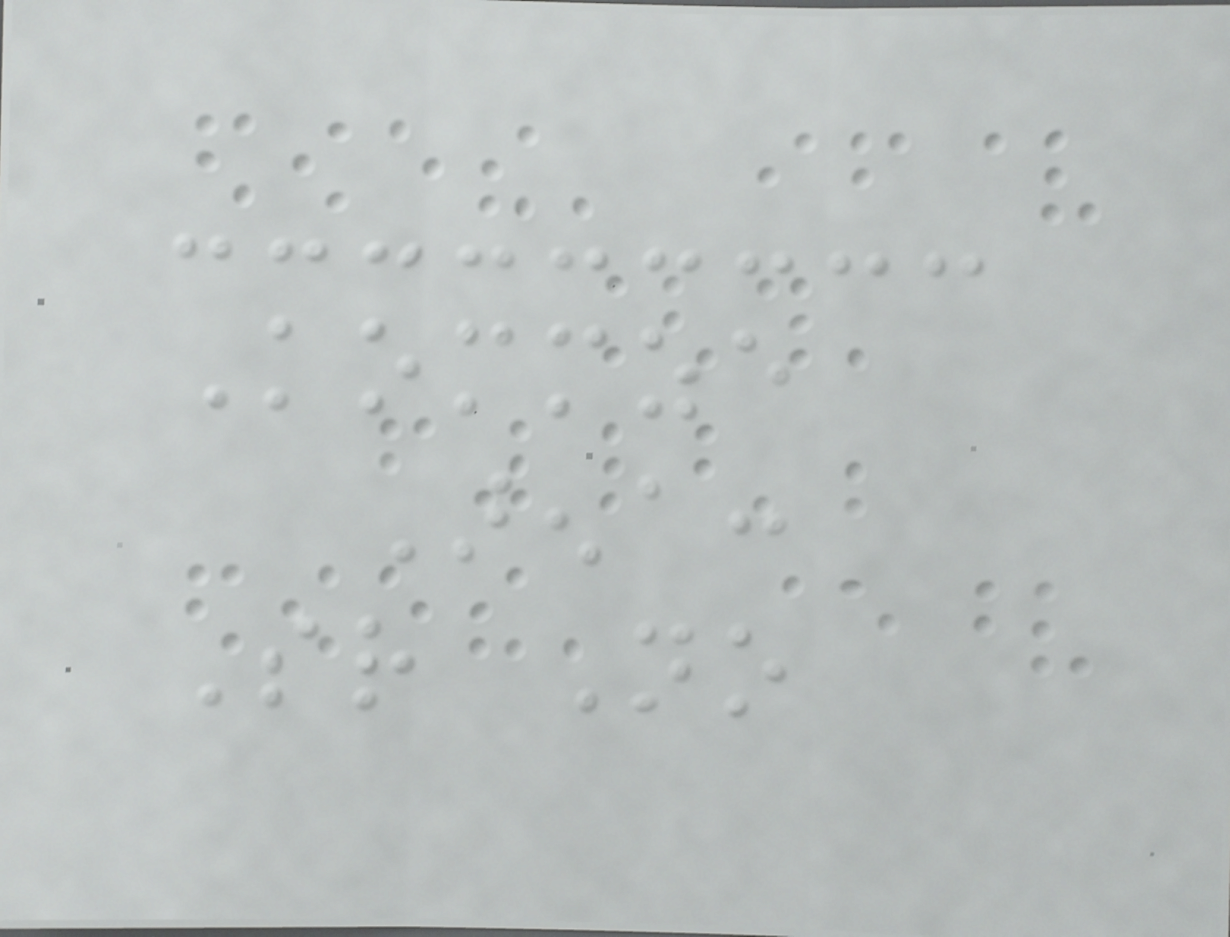Kommze
Arena:
Sr No
